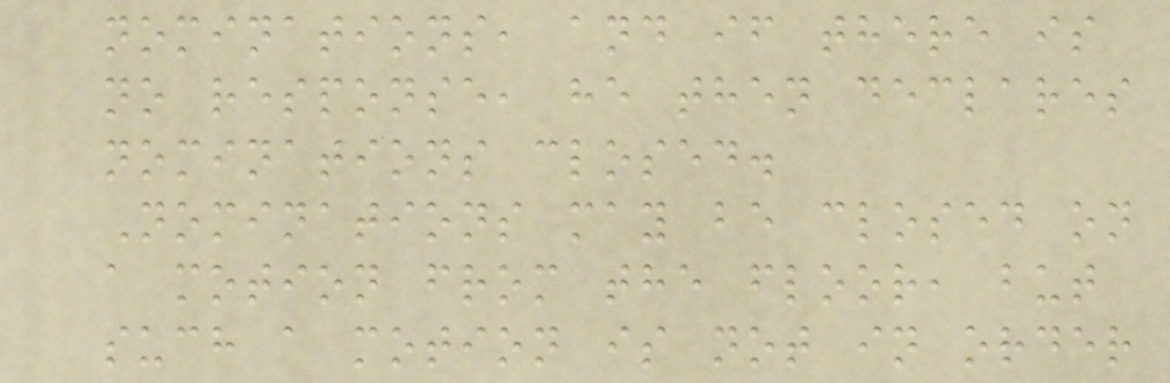nominations, and if there is
no response, he then declares
nominations closed.
Nominations may be closed on
a motion from the floor, but
such a motion is not in order
